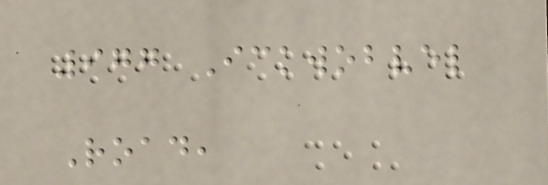977 Ickwobvel
Road,
